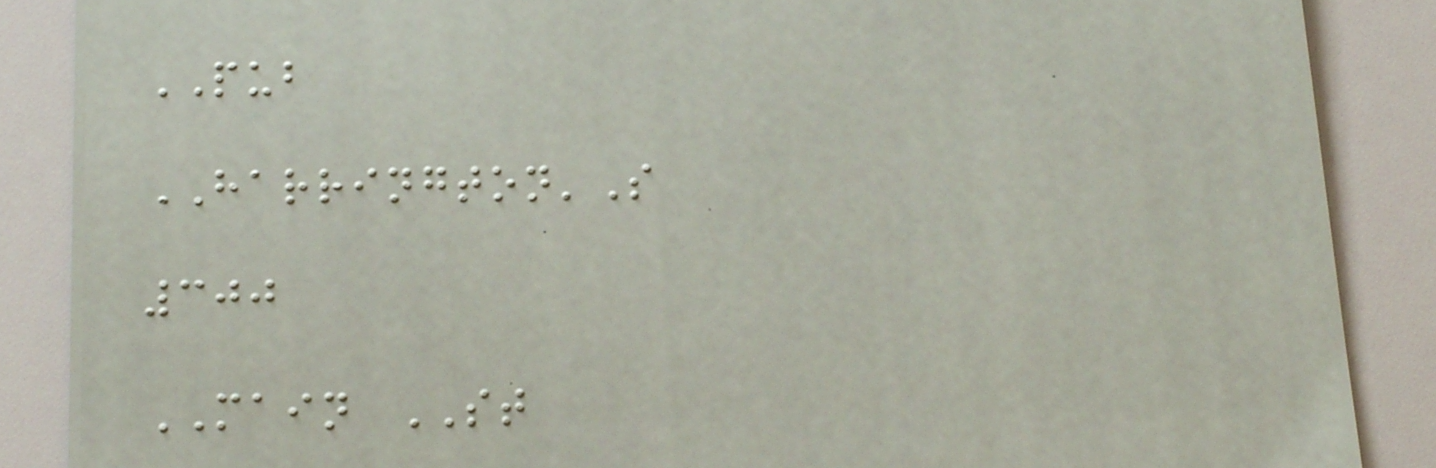PUB
HARRINGTON'S
300
MAIN ST
